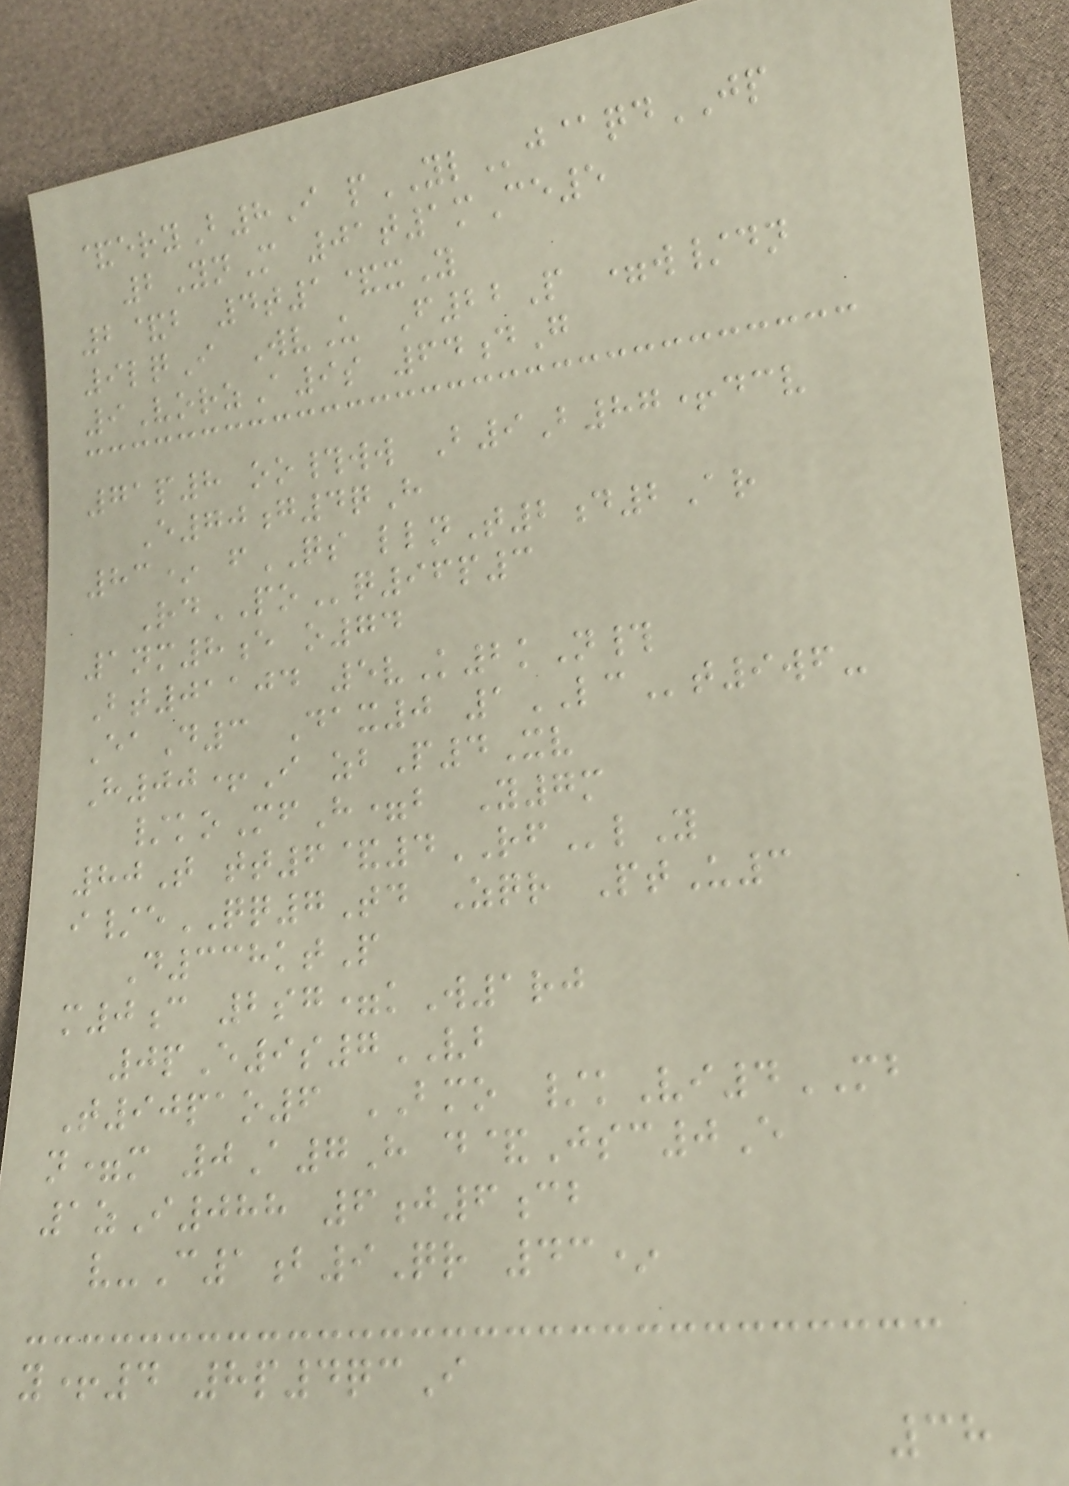&eryB8I pYLj@qdJP
2YnM 01t1mCe5
2&b 4t1&xY
9lqI WvU F22P =w/dn
9VorzA9s 64dG
71p8 oo#ww B9B87+dcv
E70g4qH
83* fQS llnT2d2Ar
RdPOq96p3
1nm8e o74
Bt01104 5vK2kN#
EaD3 Dax0 1LCt9wf-
H00+I zbP4Xv
/koMfH=b Y7m
80T tt6&4RFlY
i/eQQ7Td Zqr PtU3
D338ktP
m0c 2sg=kW1rj
0pE9s7VB
T90pao6 BMO /kVi4MB
n=m 0A7H d&Jsc0E
1zI088 6j6cb
v-C1b9Qr 43*
y+4 8p4qcI
38
